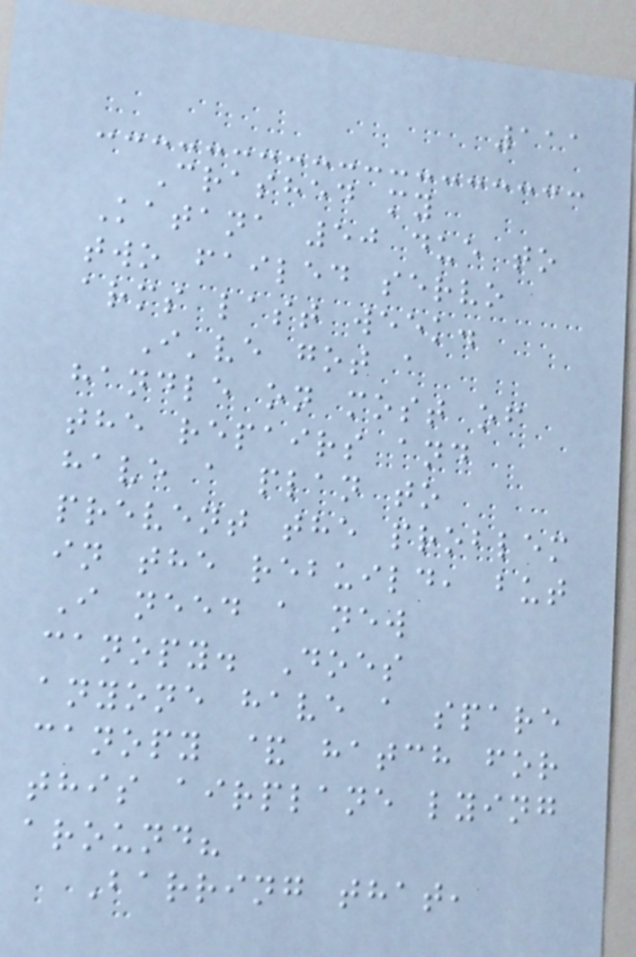111
Crashed my
Katana 50 due to
two failed servo
arms last week.
I've got a
handle on most of
the repairs and
have a plan to
prevent the problem
in the rebuild, but
I need a new
canopy. Does
anyone have a spare
canopy & hatch for
this airplane lying
around?
Barring that,
